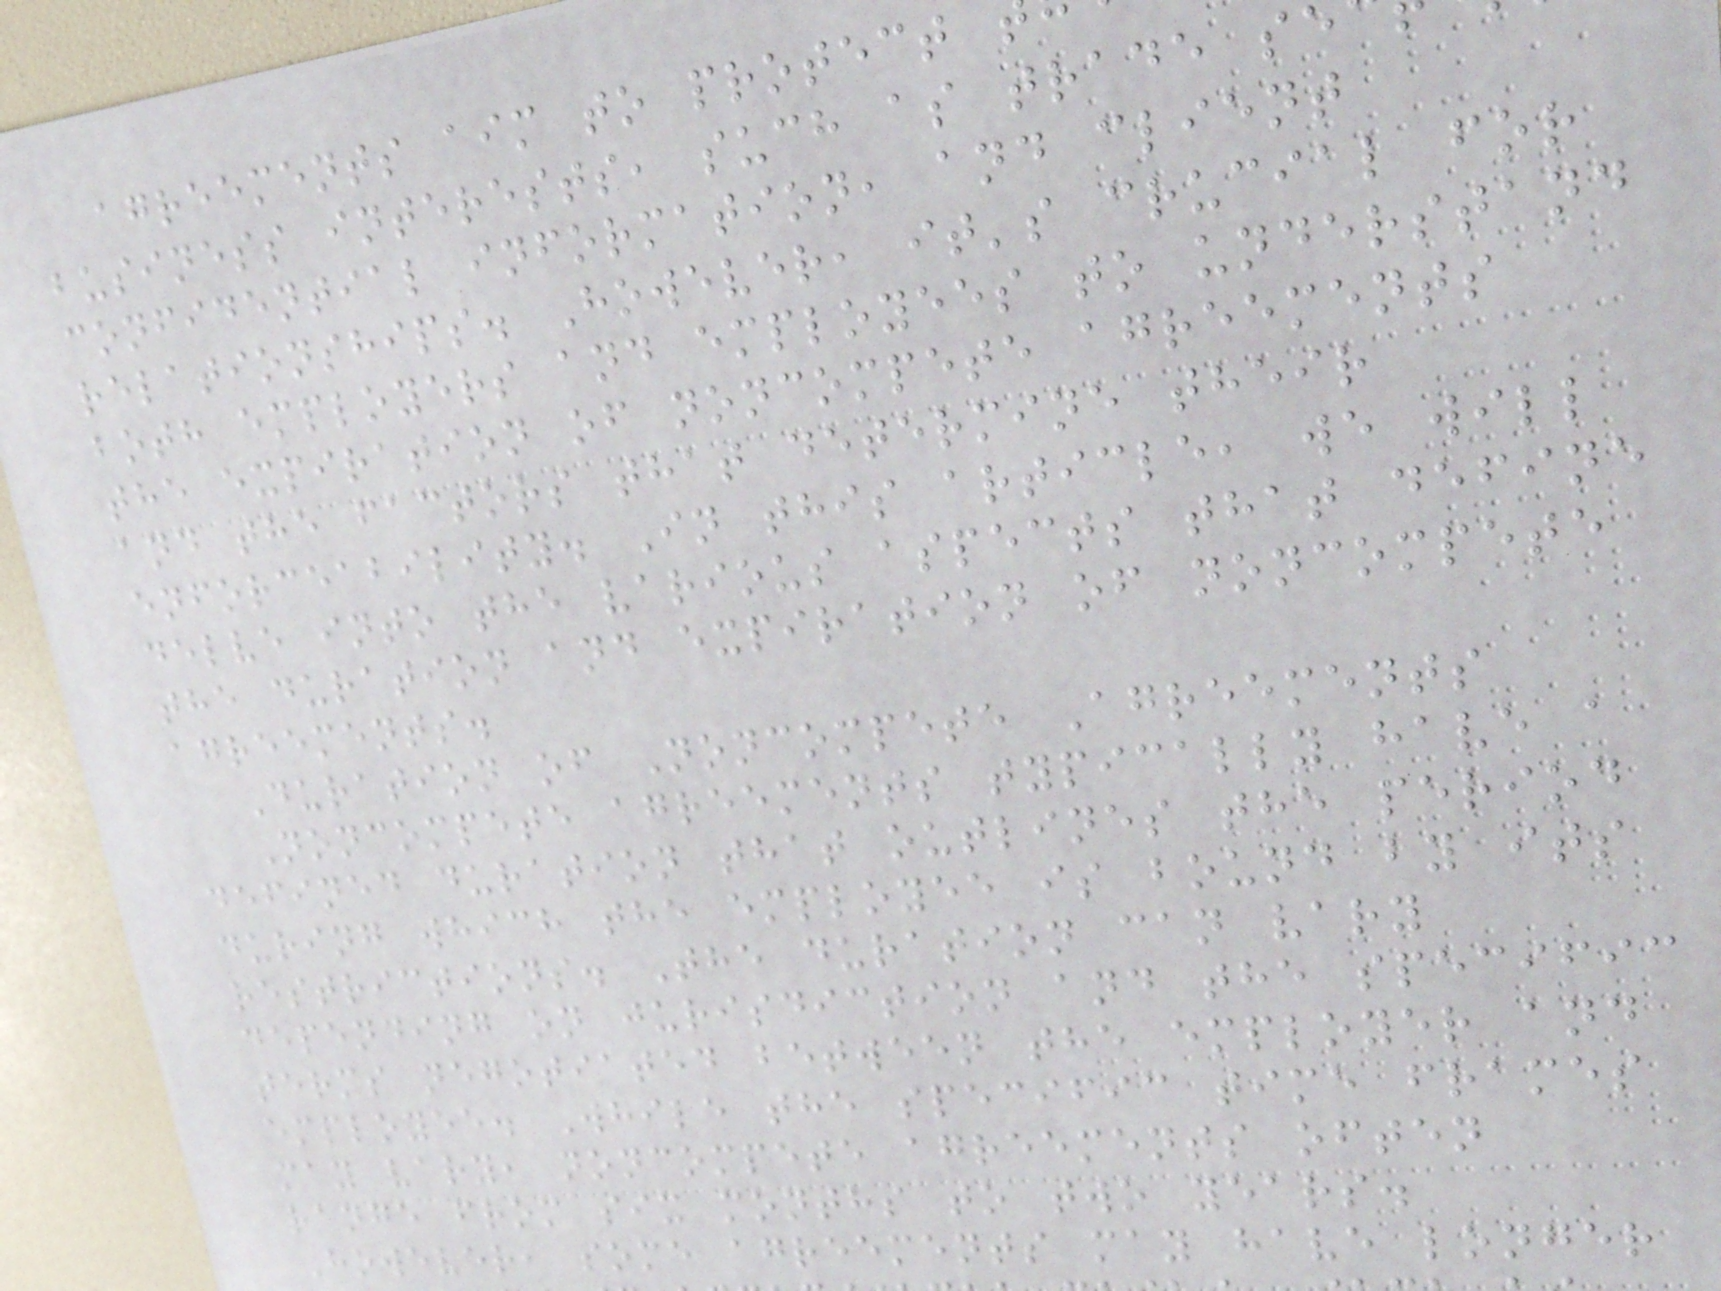agreements aim to protect
business interests, such as trade se
confidential information, and client
relationships. However, it's crucial for
both employers and employees to understand
the expiration of noncompete agreements
and the factors that determine their
enforceability. In this article, we will
delve into the various aspects that define
the duration and expiration of noncompete
agreements.
Duration of Noncompete Agreements
Noncompete agreements typically have a
defined duration that outlines the period
during which the employee is bound by its
restrictions. The duration can vary
depending on jurisdiction and the specific
terms negotiated between the employer and
employee. While the specific time frames
may vary, noncompete agreements often
range from six months to two years.
However, some agreements may have longer
